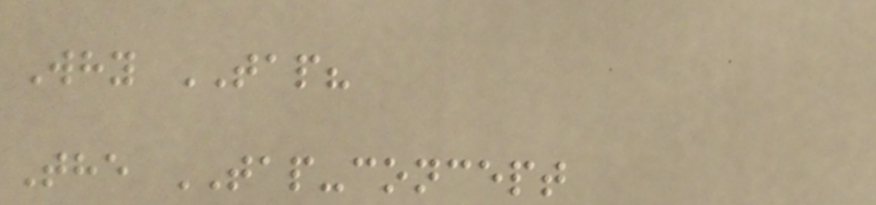Why TAP?
The TAP-concept
